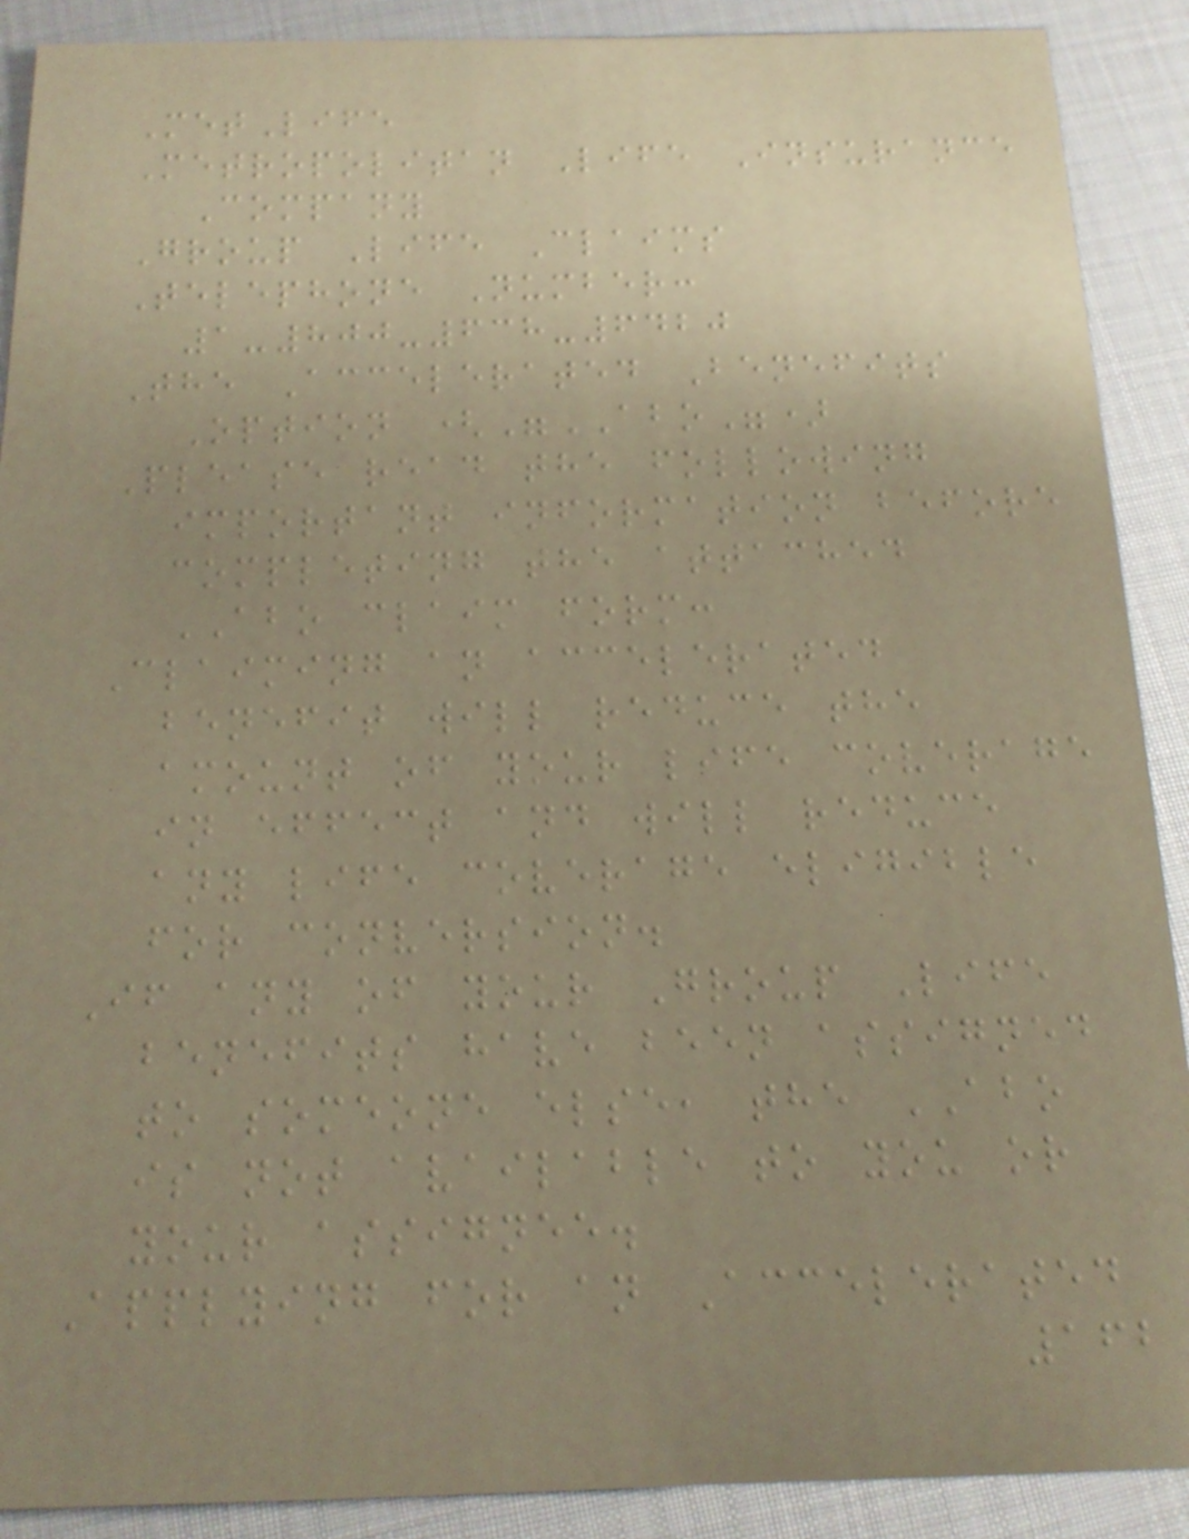MetLife
Metropolitan Life Insurance
Company
Group Life Claims
Telephone Number:
1-800-638-6420
The Accelerated Benefits
Option ("ABO")
Please read the following
important information before
completing the attached
ABO claim form:
Claiming an accelerated
benefit will reduce the
amount of your life coverage
in effect and will reduce
any life coverage eligible
for conversion.
If any of your Group Life
benefits have been assigned
to someone else, the ABO
is not available to you or
your assignee.
Applying for an Accelerated
162
